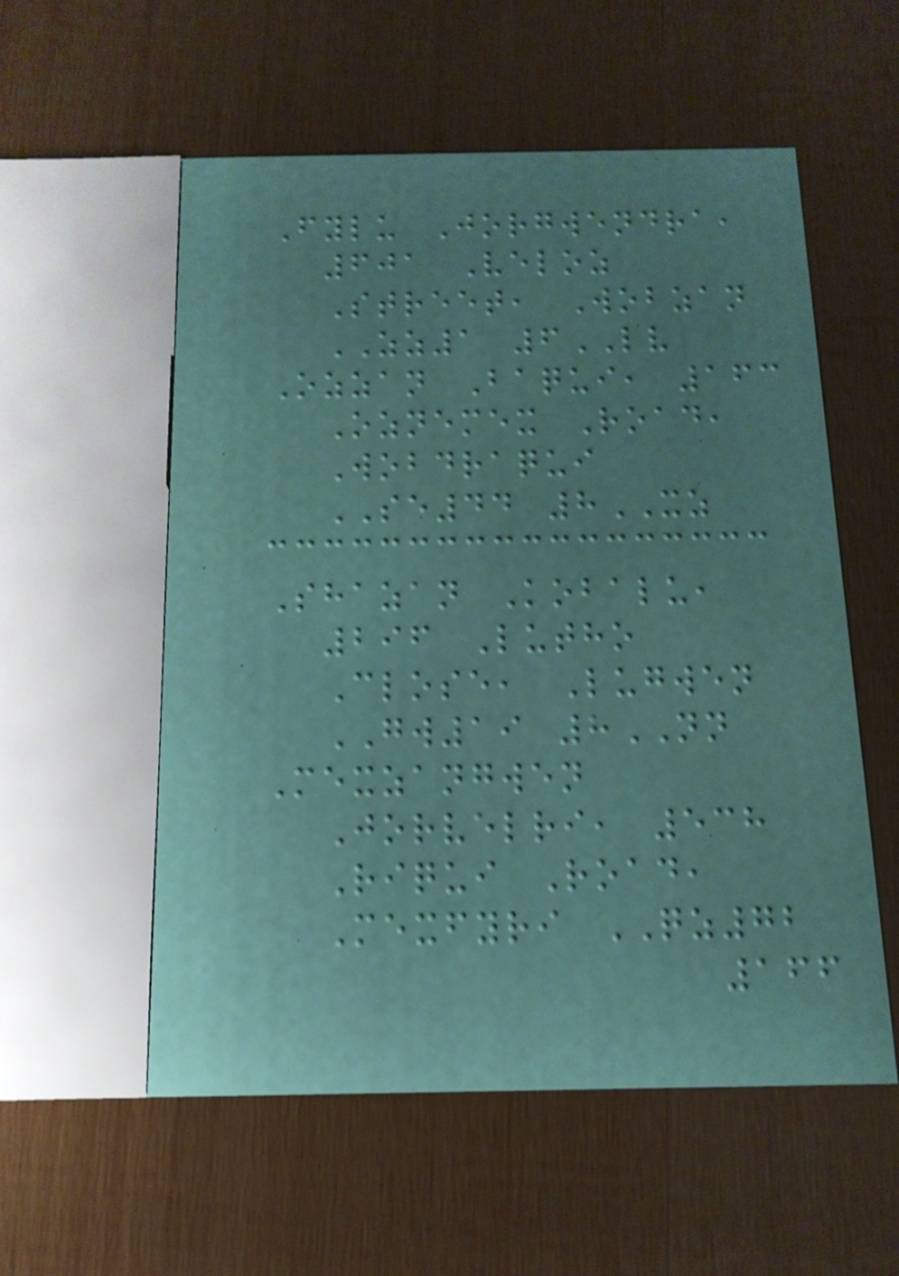Fylu Jorgwendra,
601 Veloz
Street, Wobzan
ZZ1 6LV
Ozzan Baqui, 163
Oznemex Road,
Wobdraqui
SE44 8XZ
Shazan Kobalu,
296 Lutho
Close, Lugwen
GW19 8NN
Mexzangwen
Jorvelri, 538
Riqui Road,
Mexfyri QZ72
166
